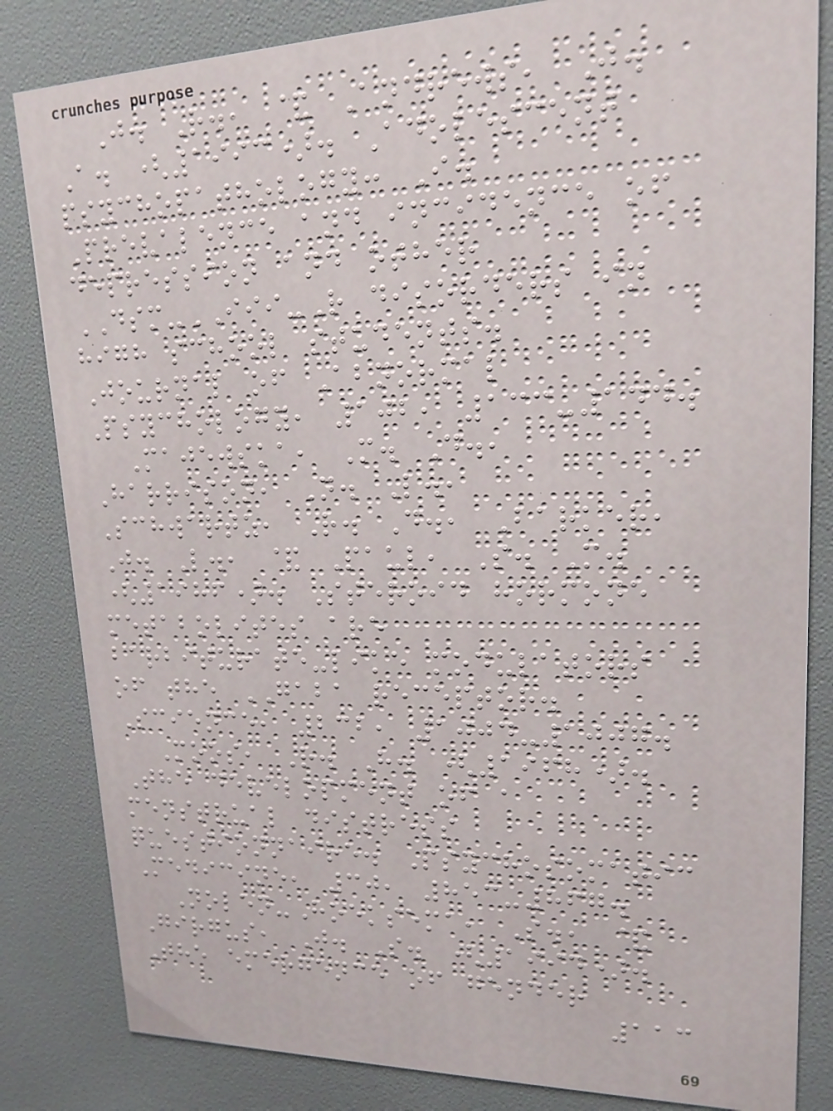J. R., & Andrews, J.
A. (1993). Adolescent
psychopathology: I.
Prevalence and incidence of
depression and other
DSM-III-R disorders in
high school students.
Journal of Abnormal
Psychology, 102, 133-144.
Majewska, M. D.,
Harrison, N. L.,
Schwartz, R. D., Barker,
J. L., & Paul, S. M.
(1986). Steroid hormone
metabolites are
barbiturate-like modulators
of the GABA receptor.
Science, 232, 1004-1007.
Moos, R. H. (1968).
The development of a
menstrual distress
questionnaire. Psychosomatic
Medicine, 30, 853-867.
Nolen-Hoeksema, S., &
Girgus, J. S. (1994).
The emergence of gender
113
